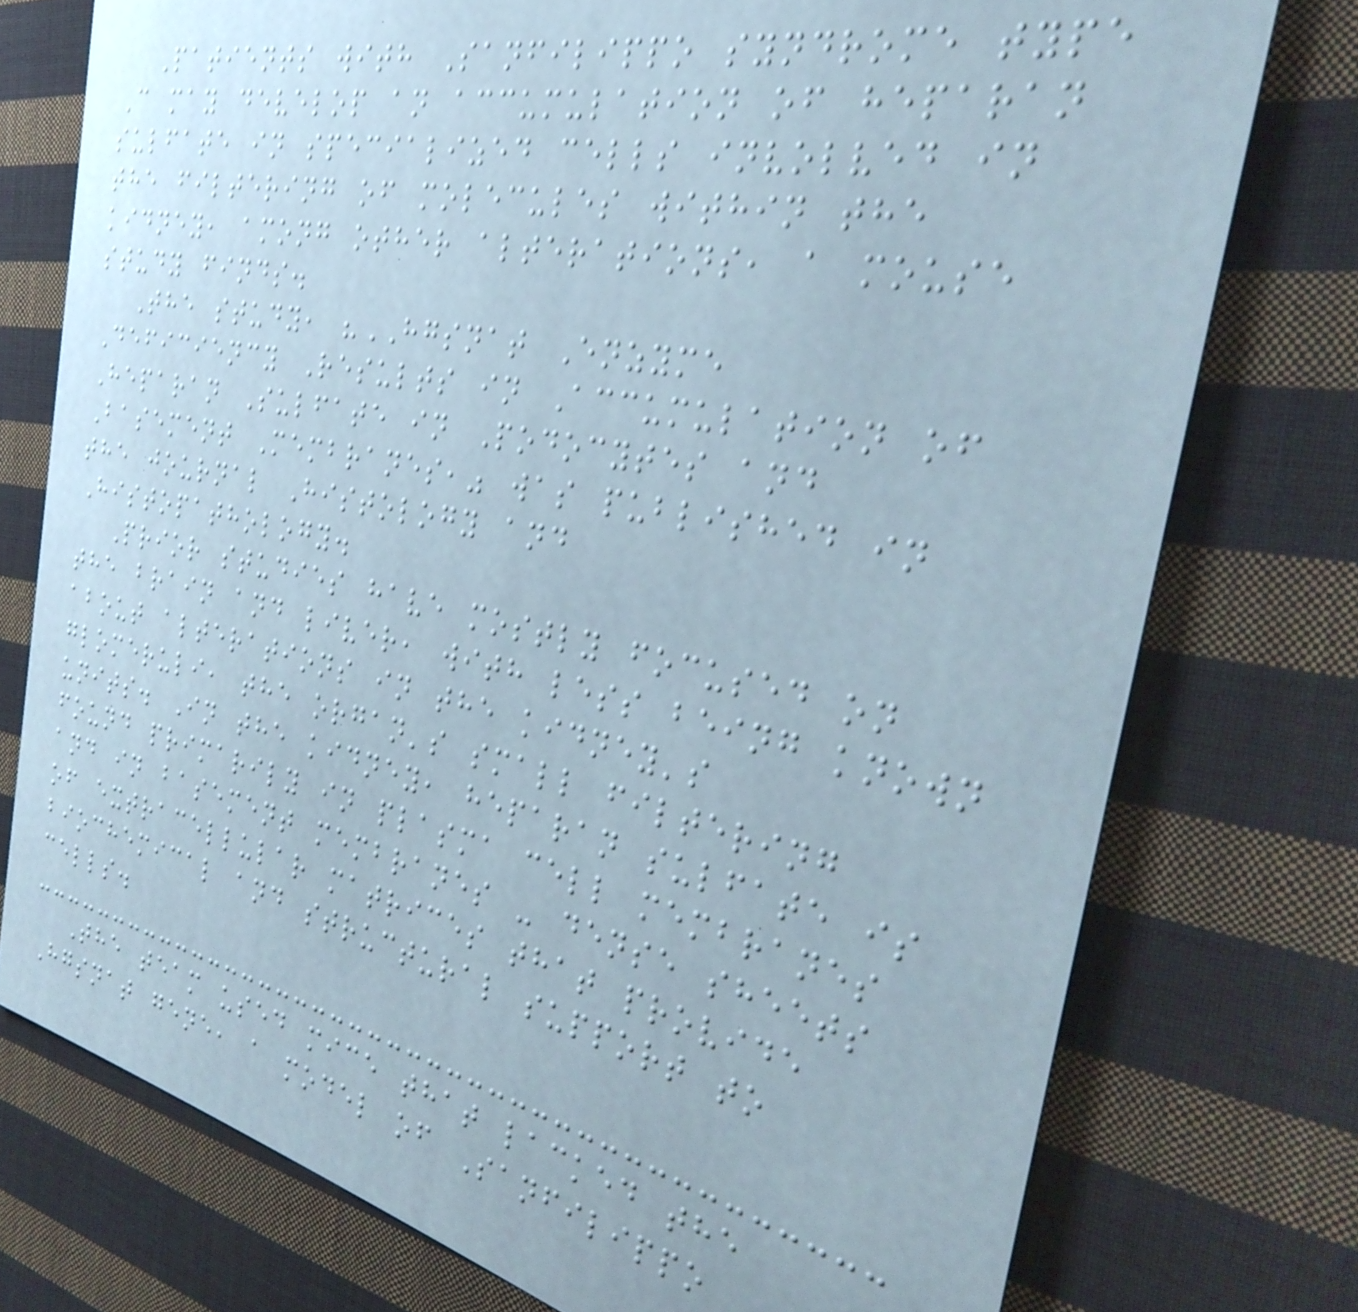Patients with Sanfilippo syndrome type
C may develop an accumulation of heparan
sulfate in specialized cells involved in
the filtering of molecules within the
kidney, among other alterations, a mouse
study finds.
The study, "HGSNAT Enzyme
Deficiency Results in Accumulation of
Heparan Sulfate in Podocytes and
Basement Membranes," was published in
the journal Histology and
Histopathology.
Prior studies have mostly focused on
the brain and liver, with less being known
about alterations in the kidney's
glomeruli, the organ's small filtering
units. In the kidney, heparan sulfate is
found primarily in plasma cell membranes
and in basement membranes - dense sheets
of extracellular matrices that provide
biochemical and structural support to
cells.
The team used mice that lacked the
Hgsnat gene, a model of Sanfilippo
